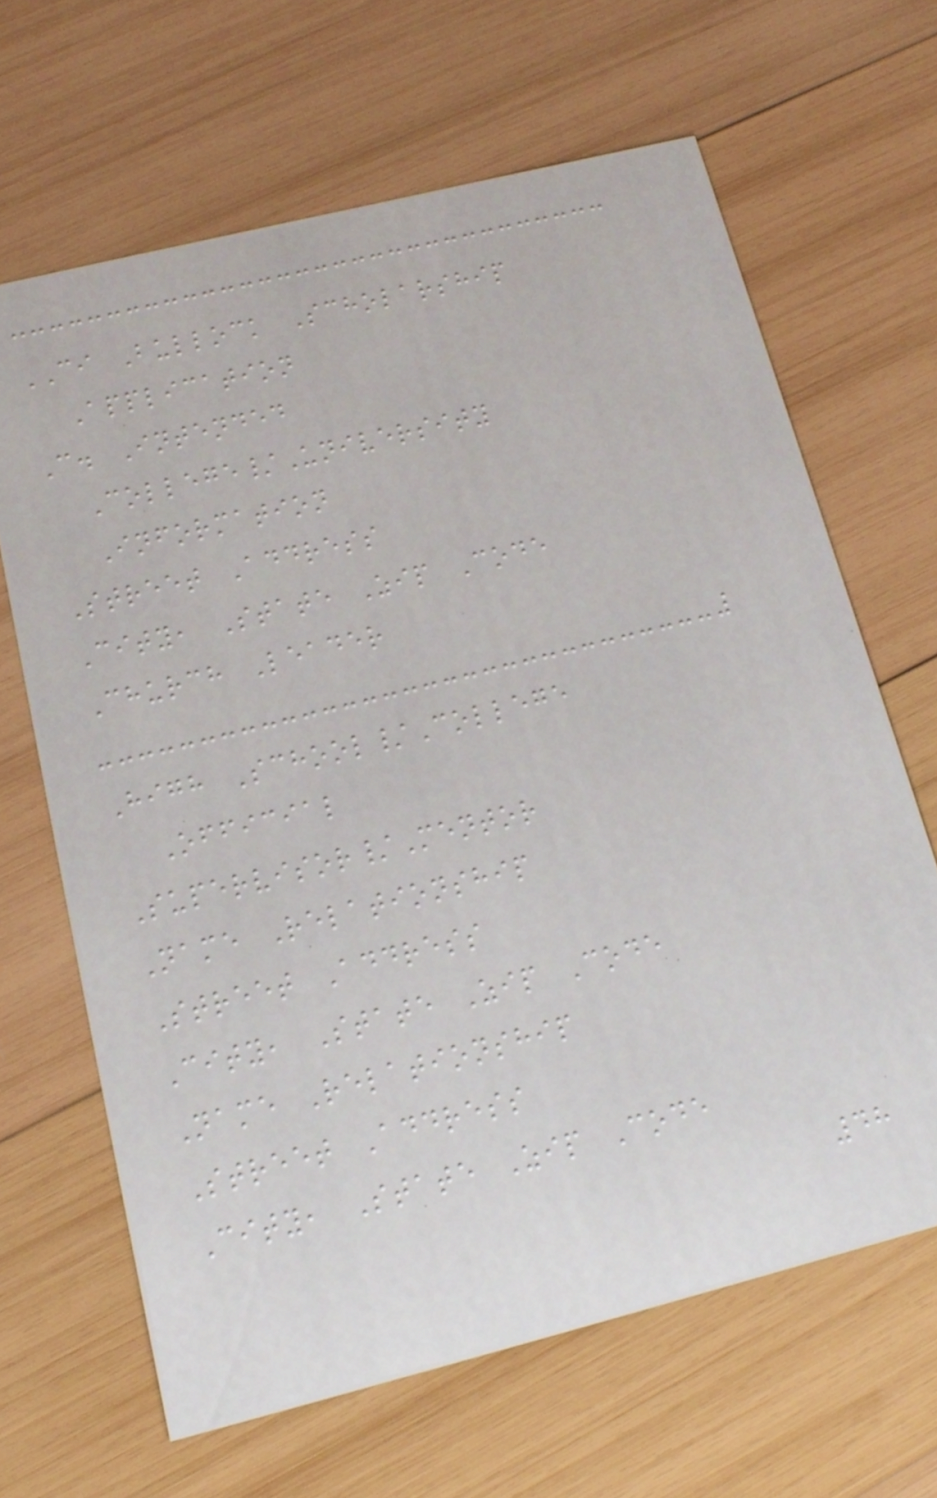CI Bullock Scholarship
Application
C. Intended
College/University
Information
Street Address
City, State Zip Code
Church Leader
High School/College
Official
Supervisor/Mentor
Name Relationship
Street Address
City, State Zip Code
Name Relationship
Street Address
City, State Zip Code
48
